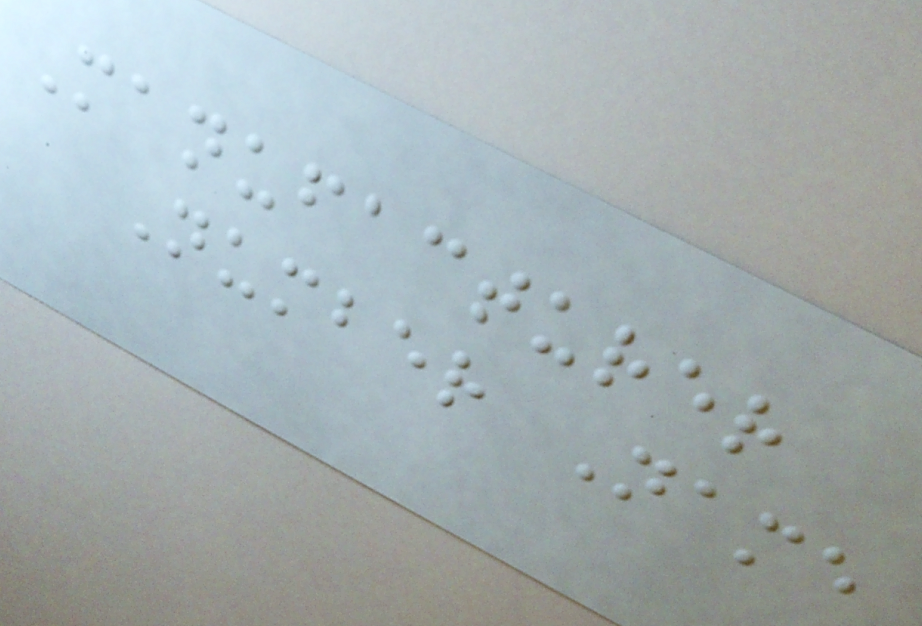Manufacturer
Number Name
